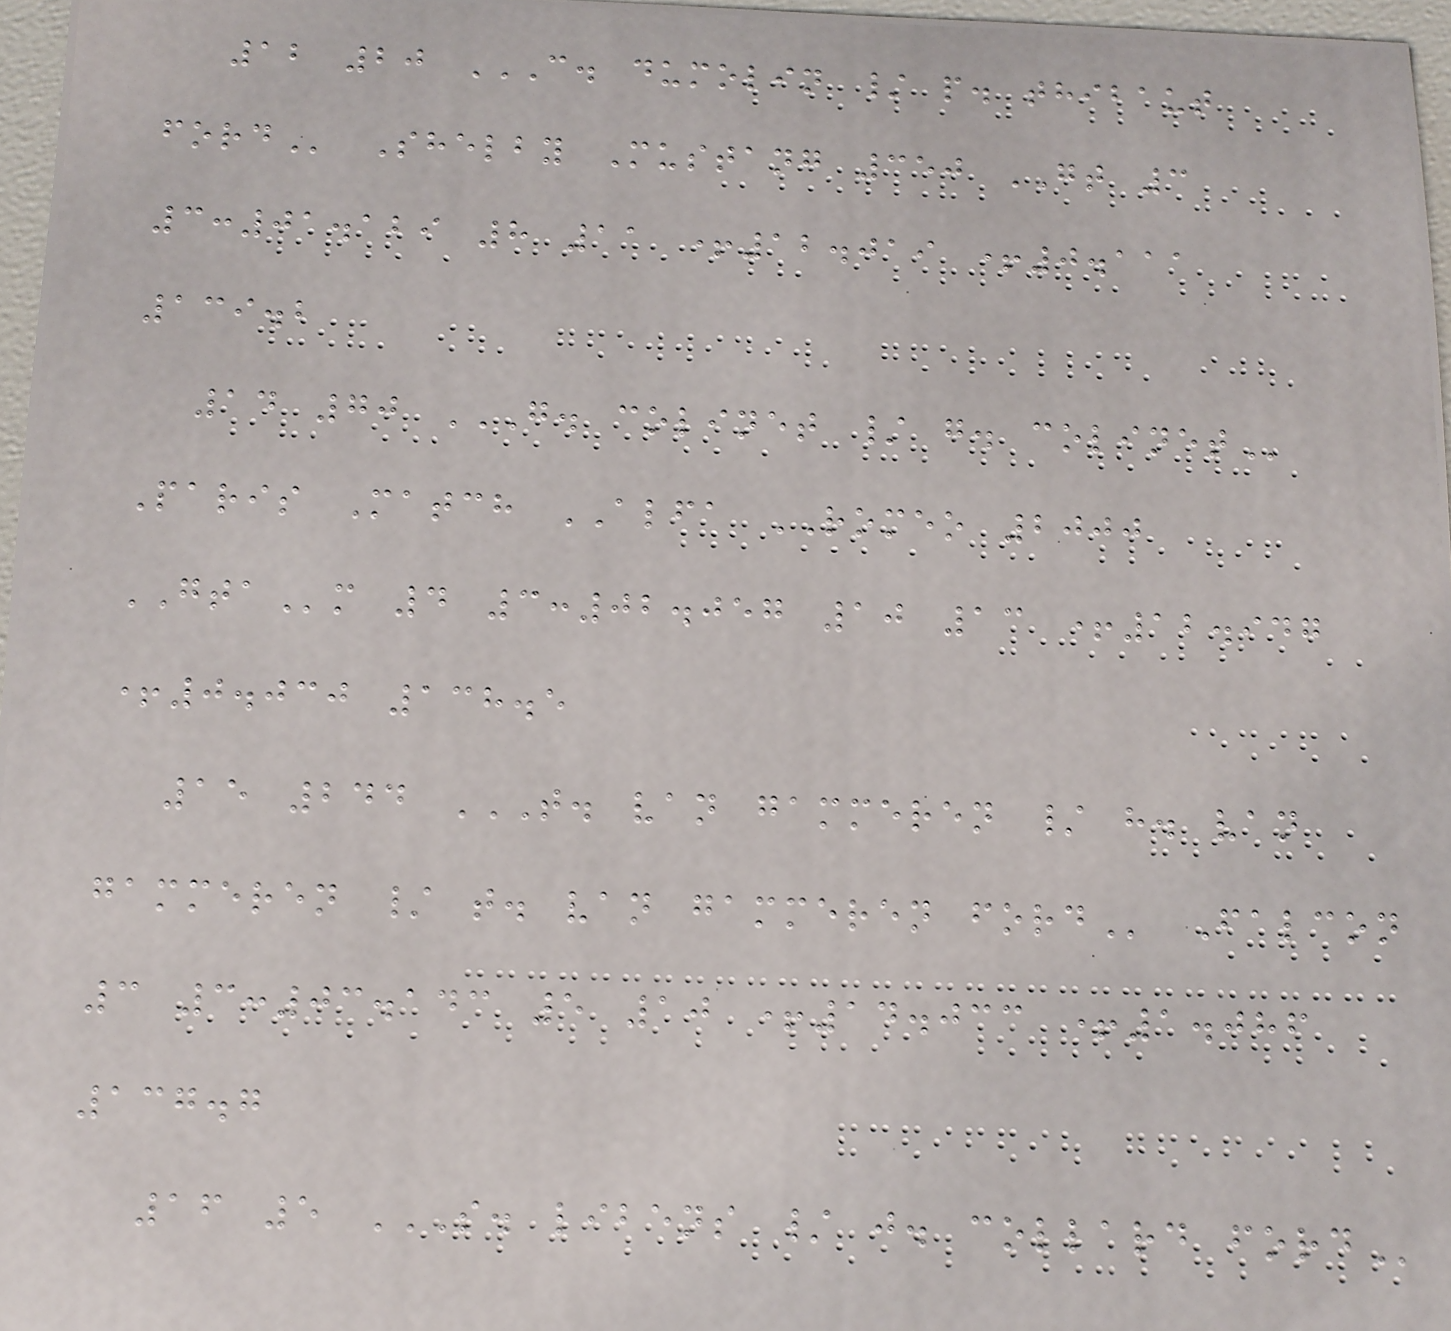12 20 C. DUMOLIN / P. THIBAUT
FORD Shelby Mustang 350 GT 3
3:01.129 8 11 +12.019 +0.111
139.2
14 70 G. COLINET / G. COLINET
Paris Match ALFA ROMEO 2000
GTAm 4 3:02.057 10 13 +12.947
+0.030 138.5
15 244 T. VAN GAMMEREN / H. VAN
GAMMEREN / T. VAN GAMMEREN FORD Falcon
3 3:03.143 5 10 +14.033 +1.086
137.7
16 5 S. LIBENS / J. COLLARD FORD
